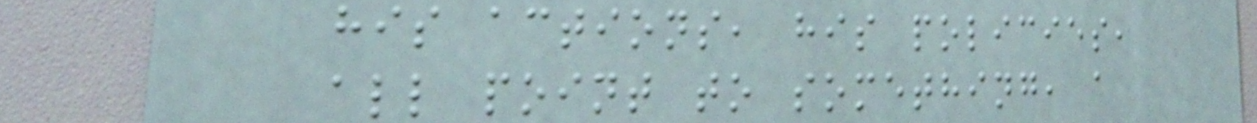his actions, his policies,
all point to something, a
